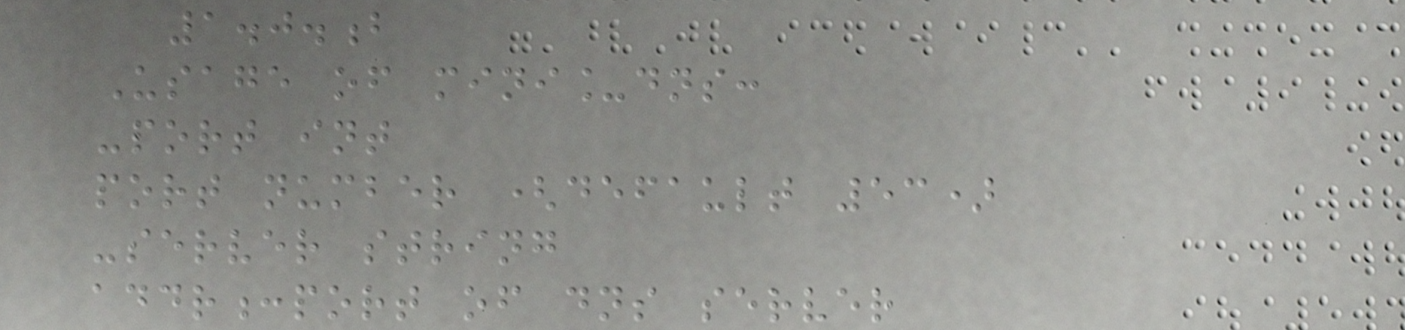1.0.b
Usage of mini_dns:
-port int
port number (default 53)
-server string
addr:port of dns server
